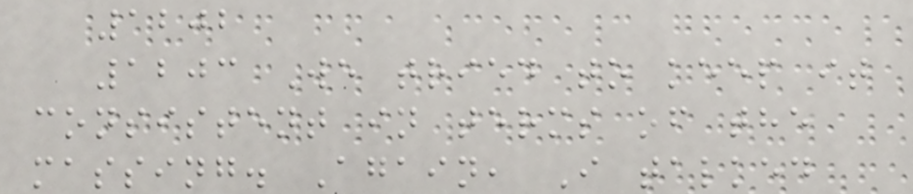1202
1203 We tried to keep it
consistent in terms of the
massing. Again, I talked
